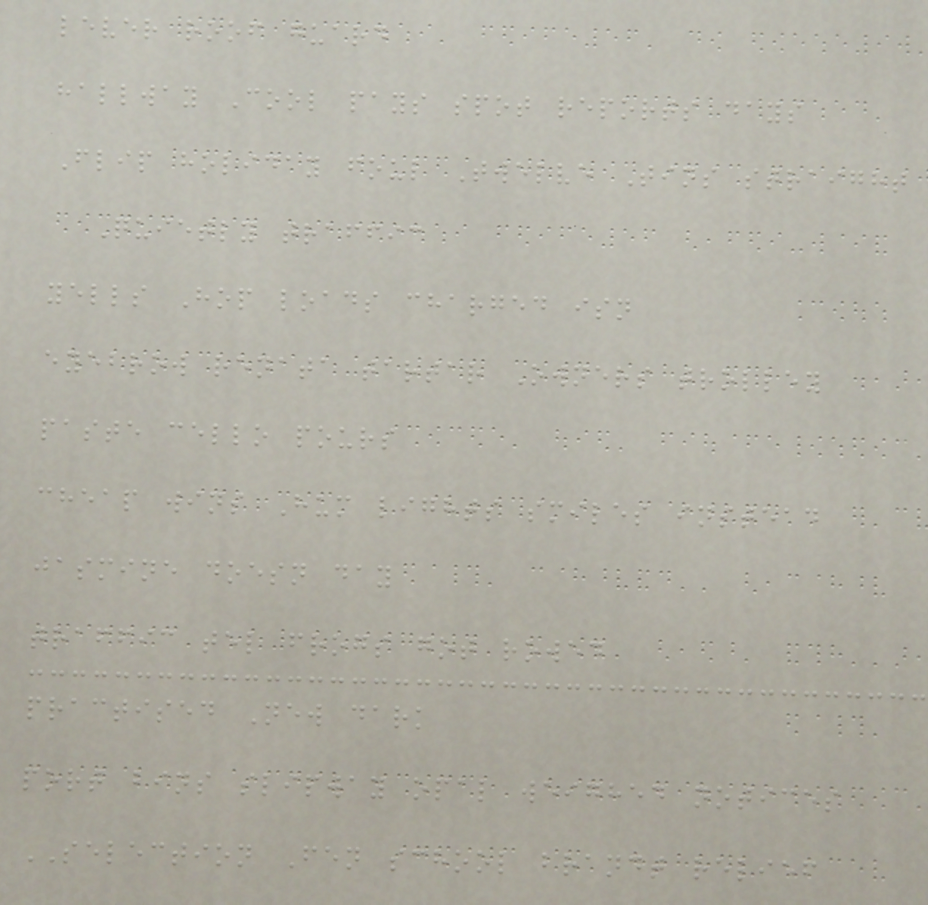lever roof guard
hallway Cool pays spot reports days
Flip holiday foul Twelve Tins straight
Quietly traffic
yells Hop loads charged isn
eyebrow renata tartar Owners trolley
paste cello pours
cheap wins Hum lights smiles instead
jasmine doesn day
traffic tel frogs got rowed
practised New dark
port bins slipway opal weighed notices
SELECTION Fen school brandt relief
